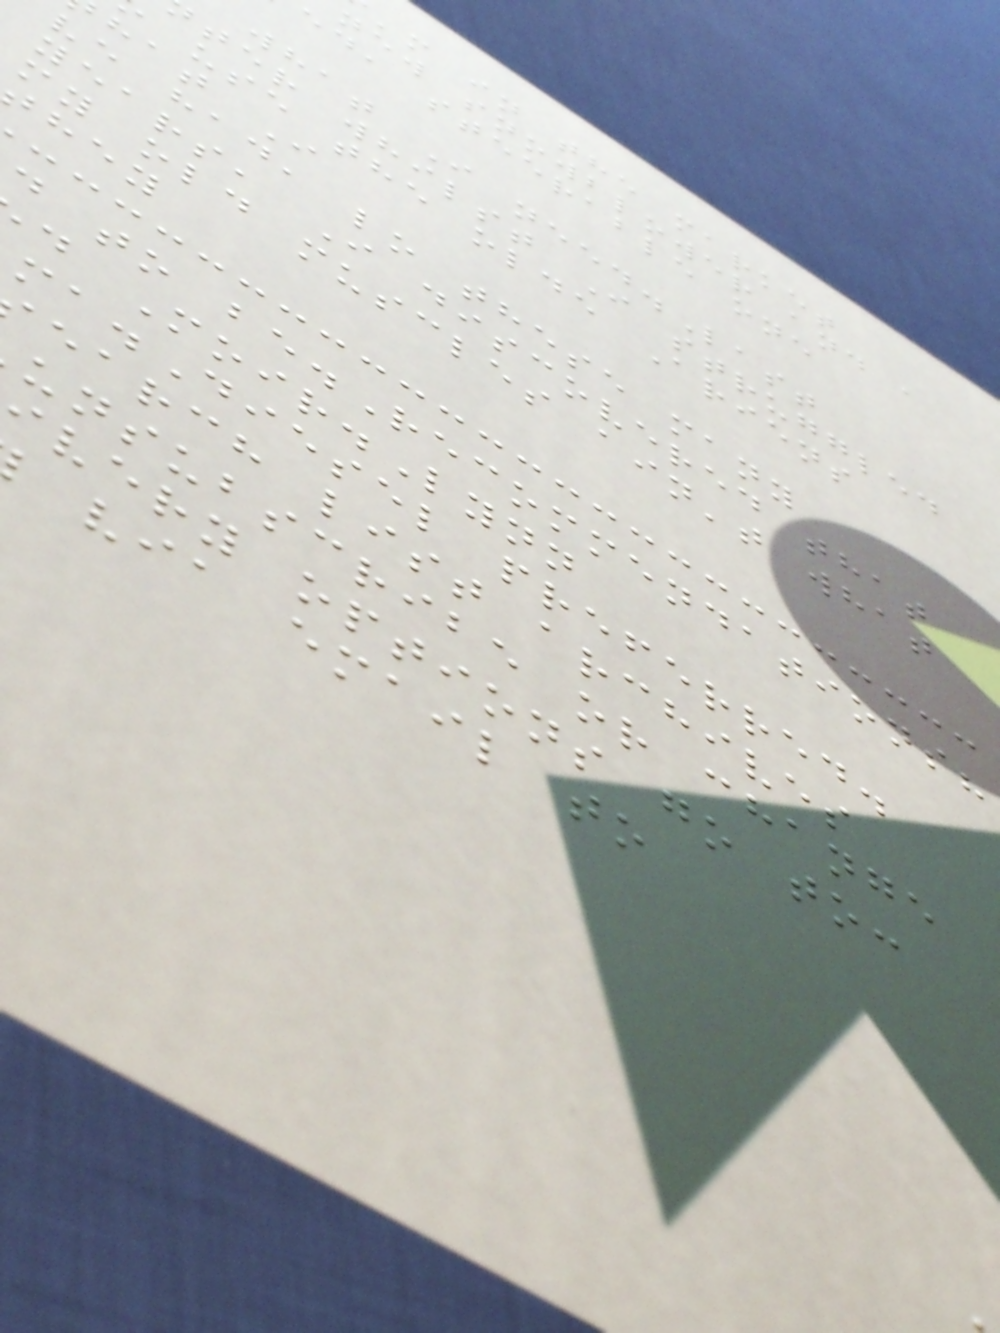'm in the market
new snowblower and a
ed, steerable one
what I need.Last
ter whilst I struggled
use the olde Ariens
hat I
ve had, lo these many
years, I discovered that
my old muscles ain't what
d to be.Recommendations?
d Moir.Lynn
.Diesel preferred.
earch list archives
unsubscribe or change
very options go to:
via email to
